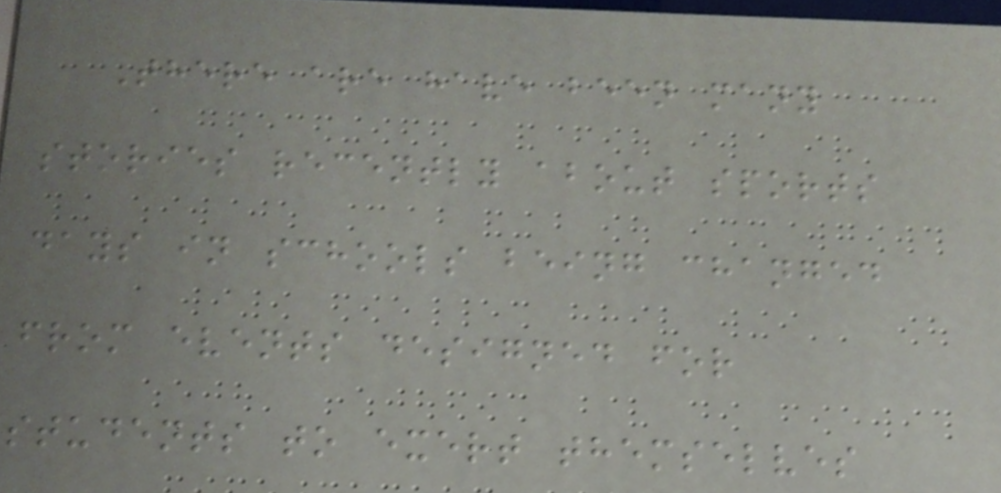There are have been many
stories recently about sports
days in schools being changed
from events designed for
students to exert themselves
